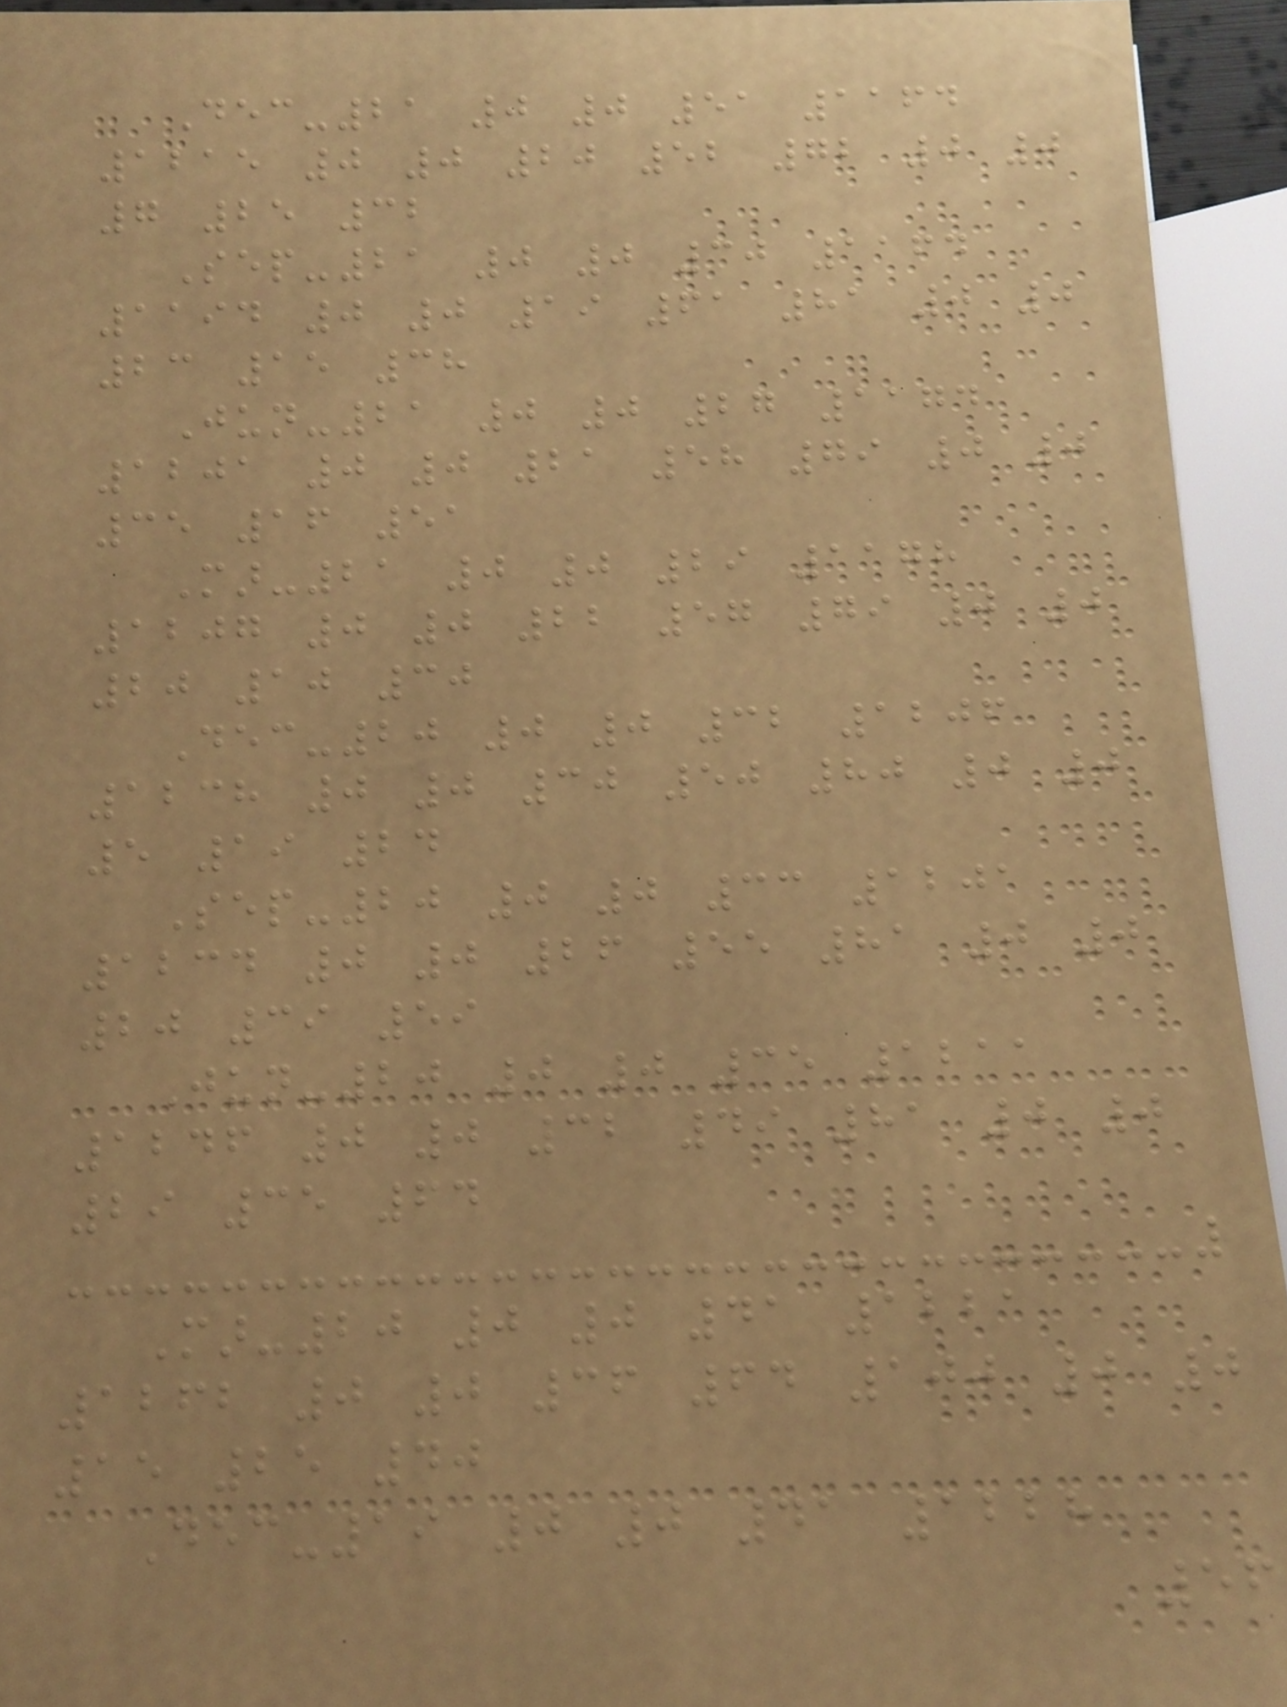Dec-21 0 0 51 1164
1215 0 0 20 52 72 0 0
7 25 32
Sep-21 0 0 30 1164
1194 0 0 19 61 81 0 0
23 15 38
Jun-21 0 0 27 1174
1201 0 0 21 58 79 0 0
35 16 51
Mar-21 0 0 29 1178
1207 0 0 22 57 79 0 0
20 10 30
Dec-20 0 0 32 1206
1238 0 0 30 50 80 0 0
5 19 24
Sep-20 0 0 33 1201
1234 0 0 26 55 81 0 0
20 39 59
Jun-20 0 0 35 1211
1246 0 0 32 49 81 0 0
29 35 64
Mar-20 0 0 41 1221
1262 0 0 36 64 100 0 0
15 25 40
Dec-19 0 0 41 1228
56
